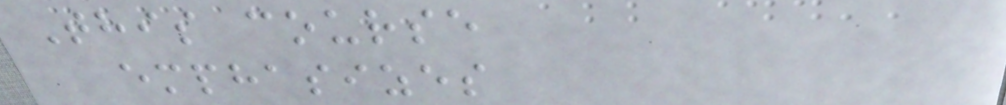This course
emphasizes
